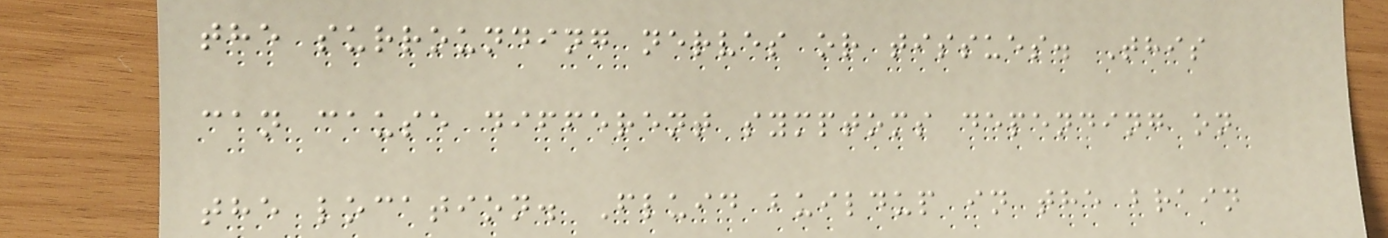the surrounding nerves or tissues. This
can cause different symptoms depending on
the location. Fluid buildup in the brain
